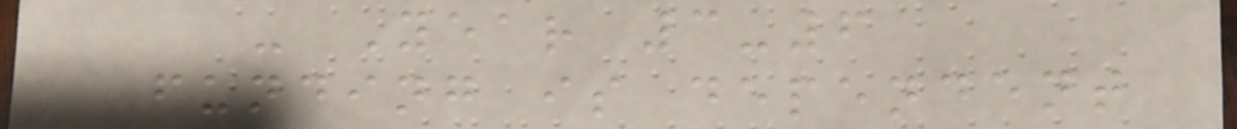- Year 3-6
funding is dependent
